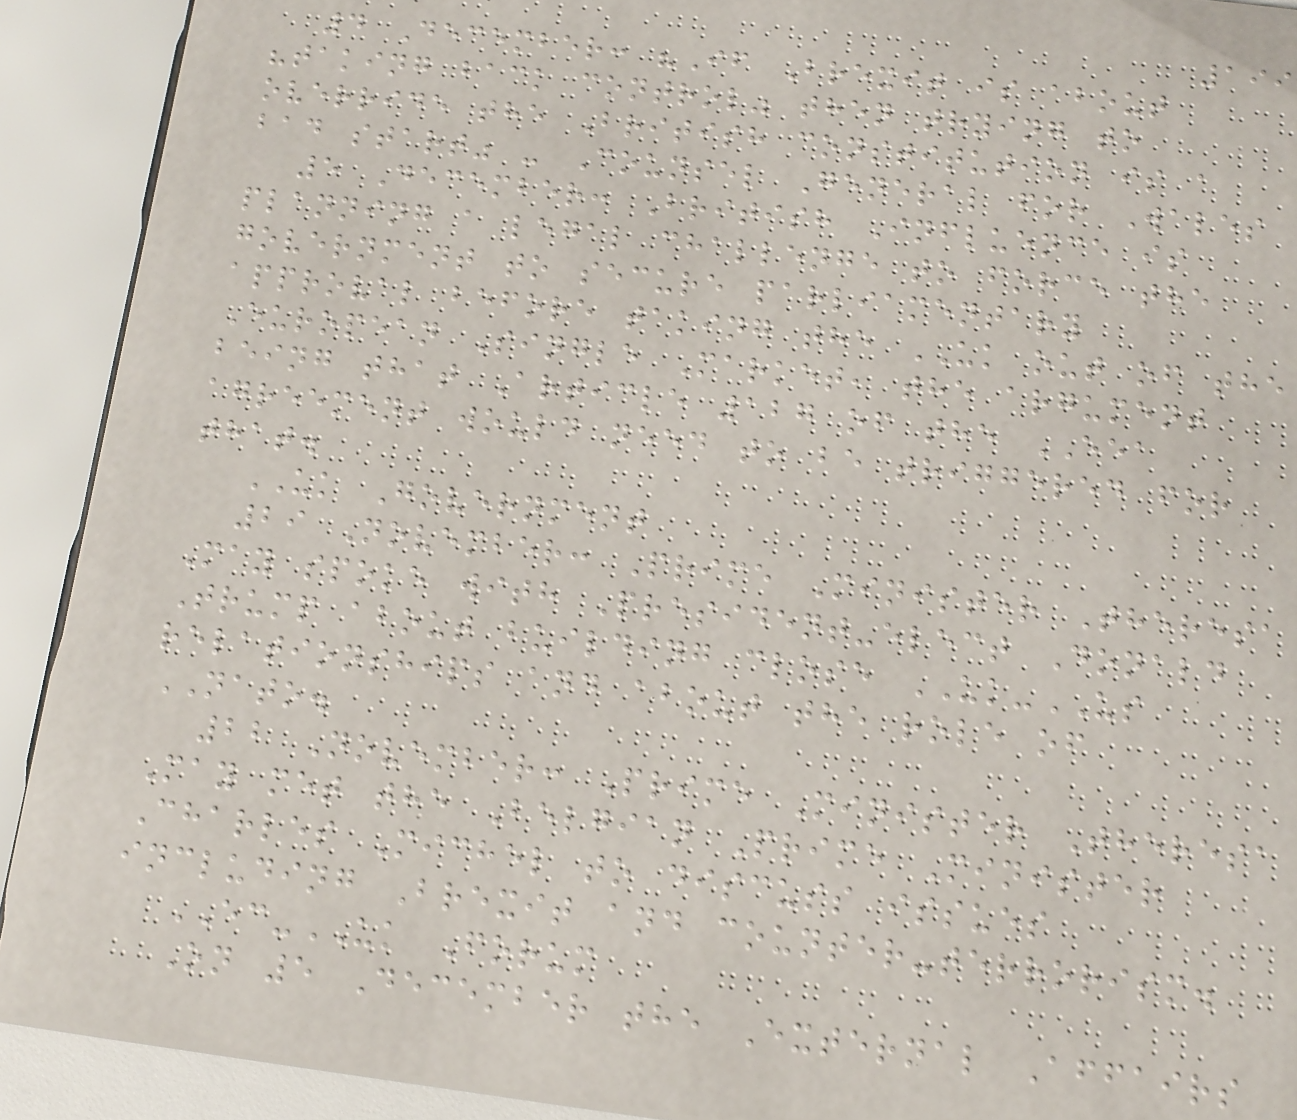199
4 December: "If Brexit is about
"taking back control" then trying to
override the British constitution is a
bad start" - Counsel General for Wales
5 December: British Influence is
planning a legal challenge to force the
government to secure parliamentary
approval before taking the UK out of the
European Single Market, the argument
being that Article 127 of the EEA
agreement would need to be triggered for
that.
UK Government
29 November: Prime Minister Theresa
May spoke with President-elect Donald
Trump about building close UK-US
relationships and about the role of
NATO.
22 November: Prime Minister Theresa
May met the Belgian Prime Minister
Charles Michel to discuss issues
including Brexit and counter-terrorism.
EC-UK Forum
On 5 December the External Affairs
